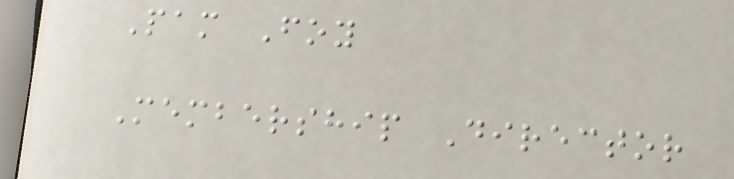Pam Foy
Membership Director
